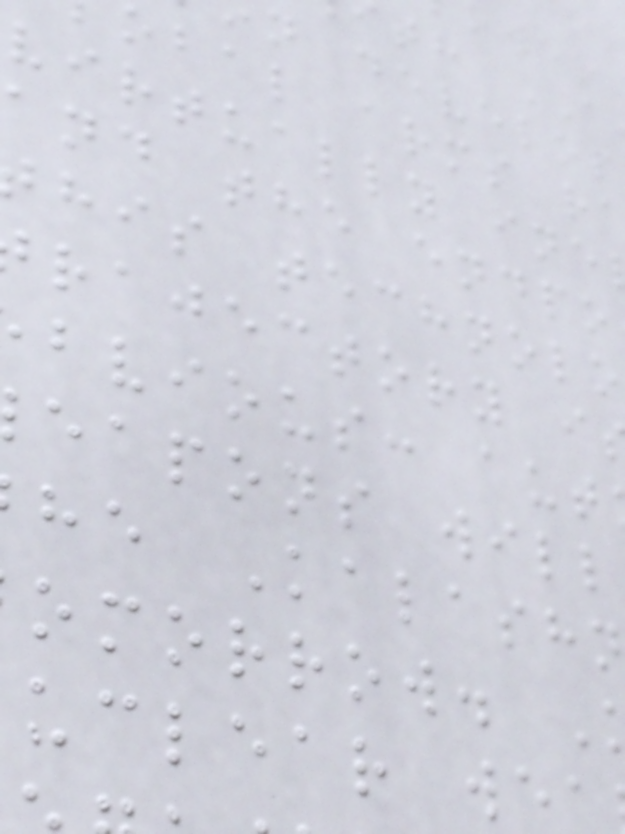n develop
obal arms r
virtually ine
and the endpo
his technolo
rajectory i
bvious: aut
eapons will
he Kalashn
omorrow.
uclear we
